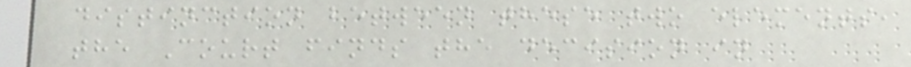distinction between these two elements,
the Court finds the decision in
